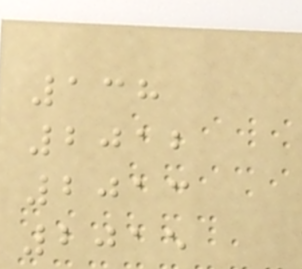138
2012
2013
2015
